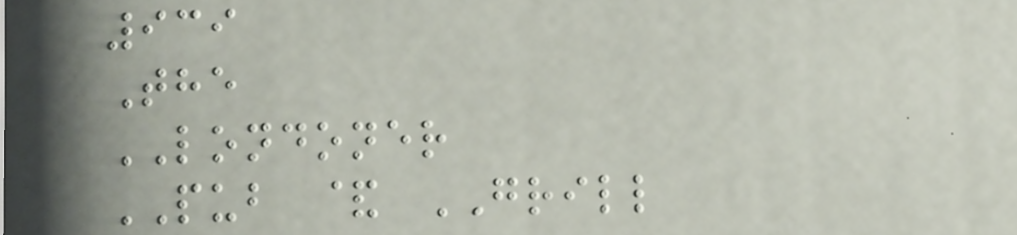939
The
LONDONER
PUB & GRILL
